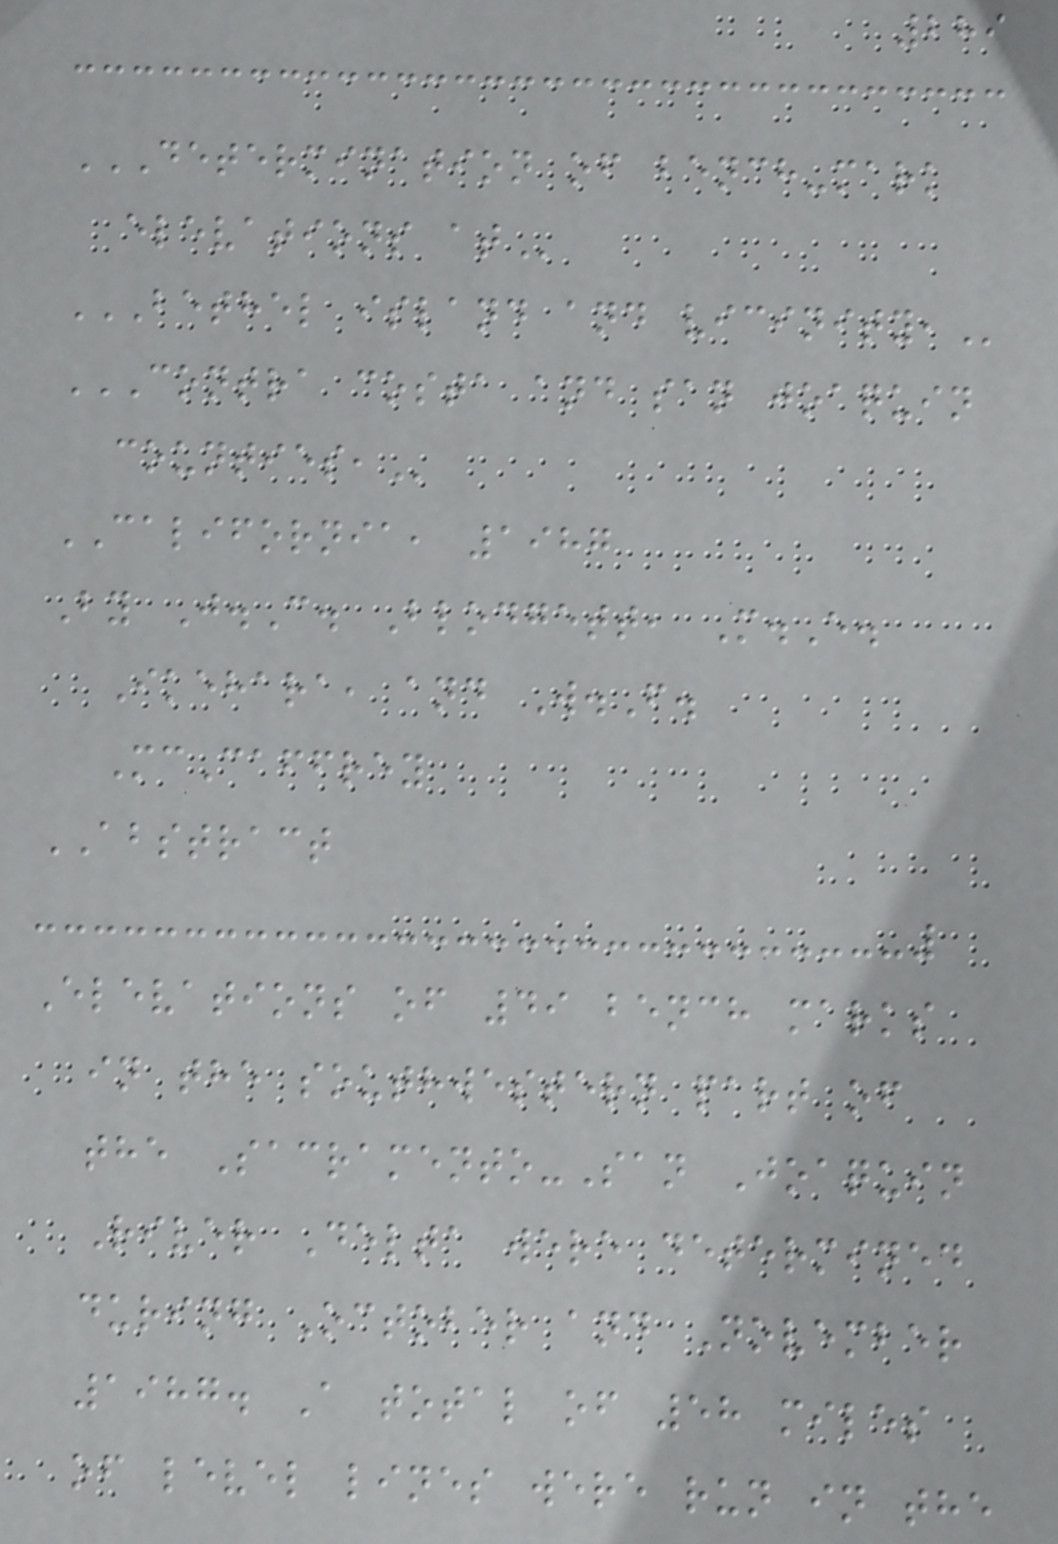289
DETERMINATION OF BENCH-MARK
ELEVATIONS AT
BETHEL ISLAND AND VICINITY,
CONTRA COSTA AND SAN JOAQUIN
COUNTIES,
CALIFORNIA, 1987
By J.C. Blodgett, M.E.
Ikehara, and W.F.
McCaffrey
ABSTRACT
Elevations of 49 bench marks
in the southwestern part of
the Sacramento-San Joaquin
River Delta were determined
during October and November
1987. A total of 58 miles
of level lines were run in the
